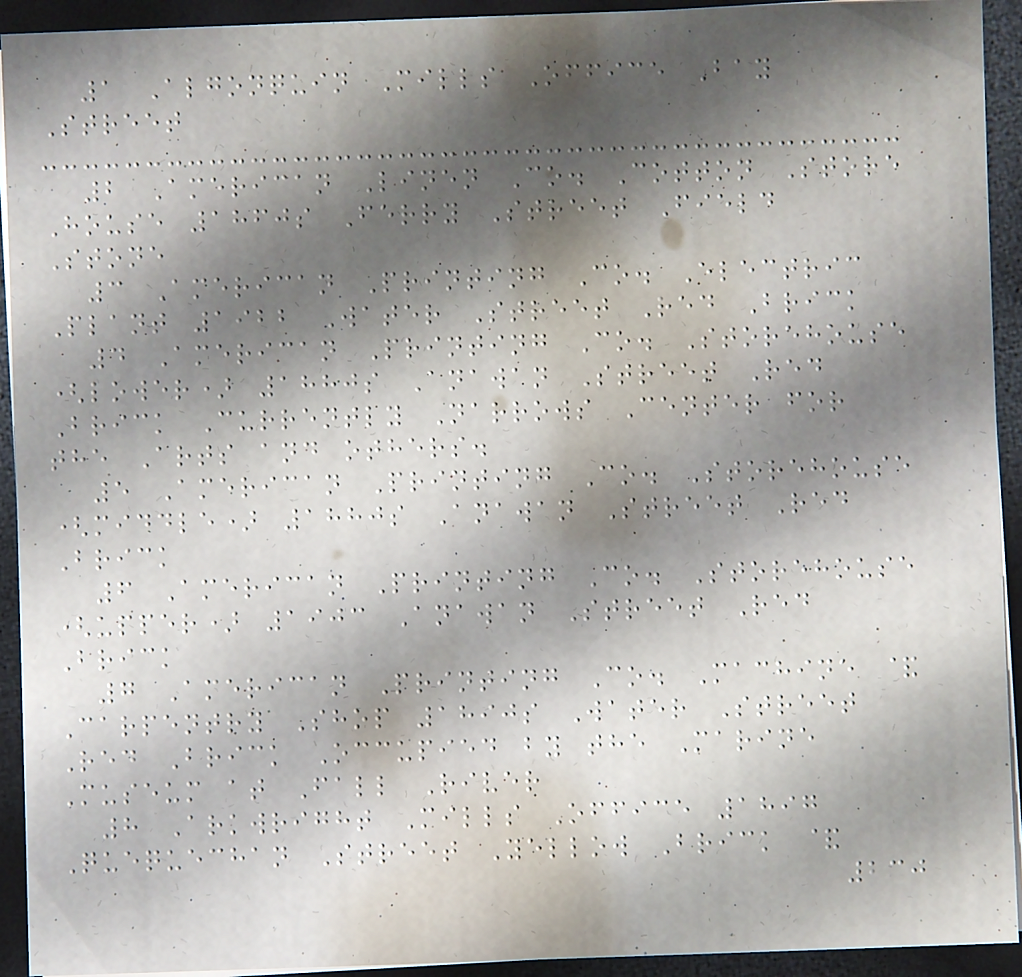1 Algonquin Mills Office Bay
Street
2 American Linen Co. Cotton Store
House 1860s Ferry Street Field
Stone
3 American Printing Co. Electric
Plant 1922 Water Street Red Brick
4 American Printing Co. Storehouse
(lower) 1880s Anawan Street Red
Brick Currently Narrows Center for
the Arts and others.
5 American Printing Co. Storehouse
(middle) 1880s Anawan Street Red
Brick
6 American Printing Co. Storehouse
(upper) 1903 Anawan Street Red
Brick
7 American Printing Co. Machine &
Carpentry Shop 1890s Water Street
Red Brick Occupied by the Marine
Museum at Fall River
8 Arkwright Mills Office 1897
Quequechan Street Yellow Brick &
230
